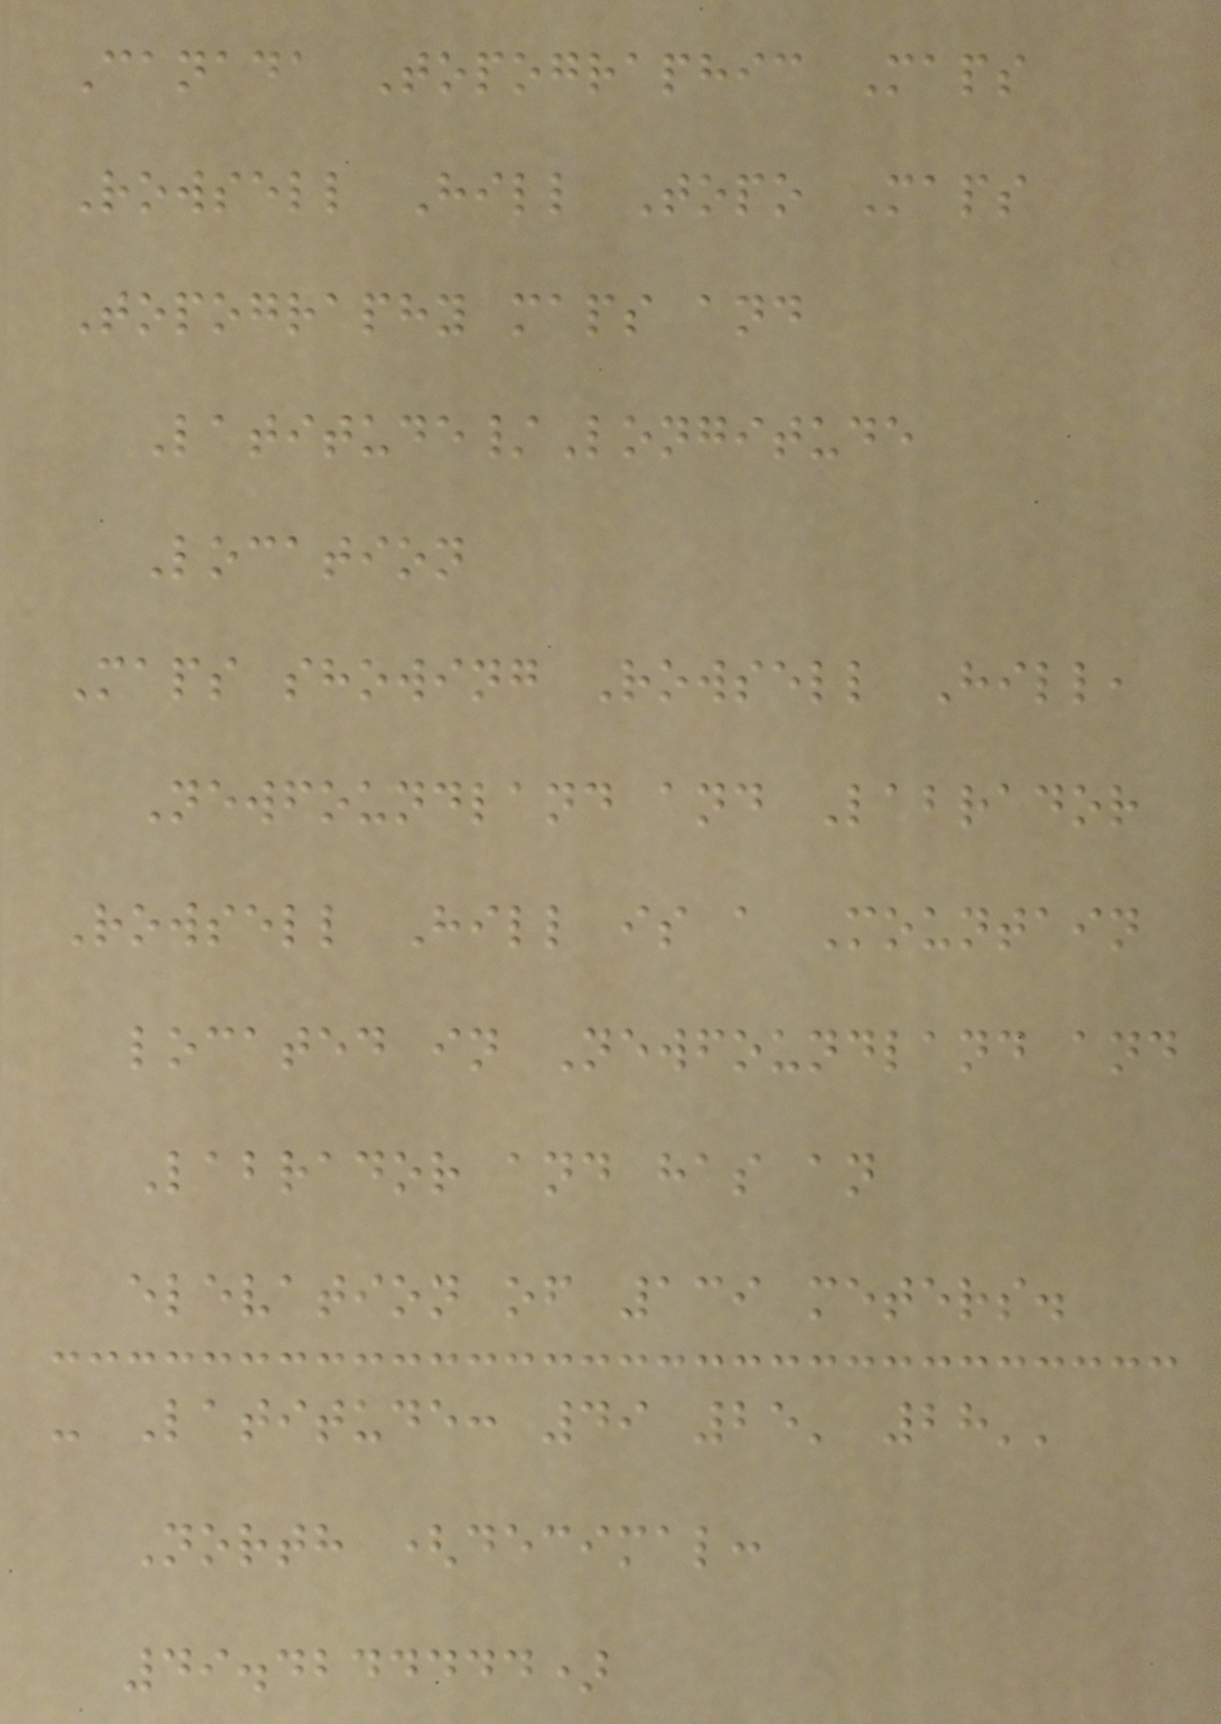Canada Topographic Maps
Rowsell Hill Topo Maps
Topography maps and
Latitude/Longitude
Location
Maps showing Rowsell Hill,
Newfoundland and Labrador
Rowsell Hill is a Mountain
located in Newfoundland and
Labrador and has an
elevation of 139 meters.
- Latitude: 49 25' 28''
North (decimal:
49.4244444)
